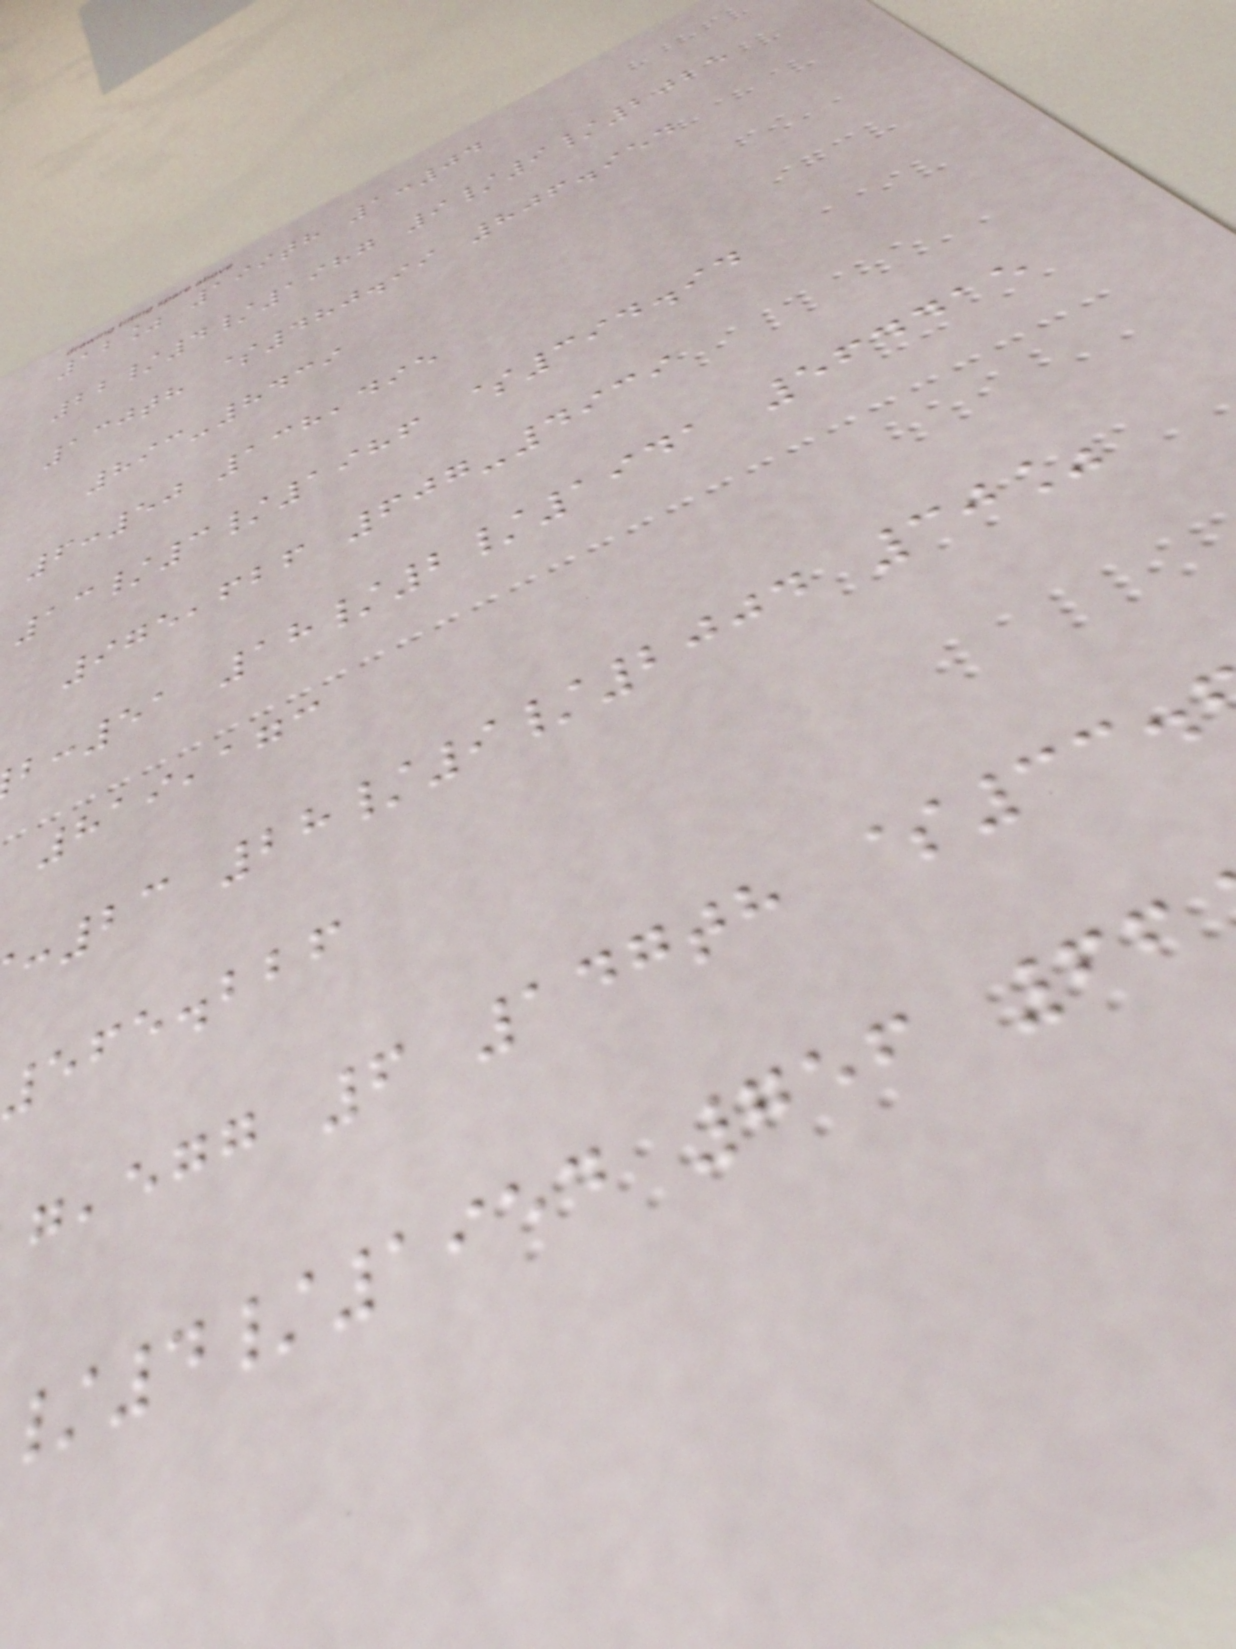12% 199th 1:04
22/4/1987 9/9/2025
130th $480.99 806.954
893-8439
6:50 138,495
13/3/1986 $394.94
975,626 607-4939
:51 18/2/1941 564415
819,173
:23 28/9/2004 30%
565.226
,egg 6 147th $33.
/4/1954 756 66
